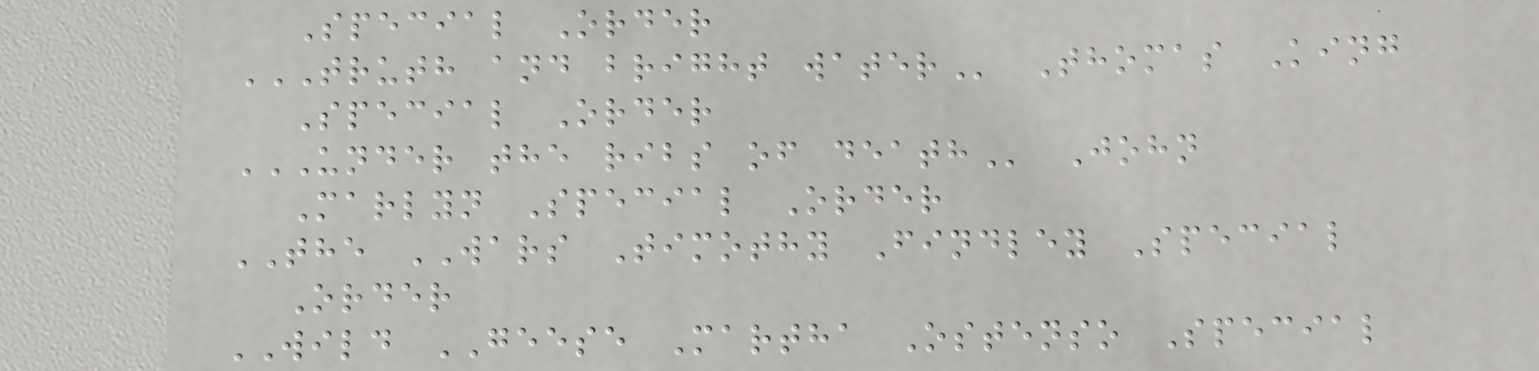Special Order
TRUTH AND BRIGHT WATER Thomas King
Special Order
UNDER THE RIBS OF DEATH John
Marlyn Special Order
THE WARS Timothy Findley Special
Order
WILD GEESE Martha Ostenso Special
